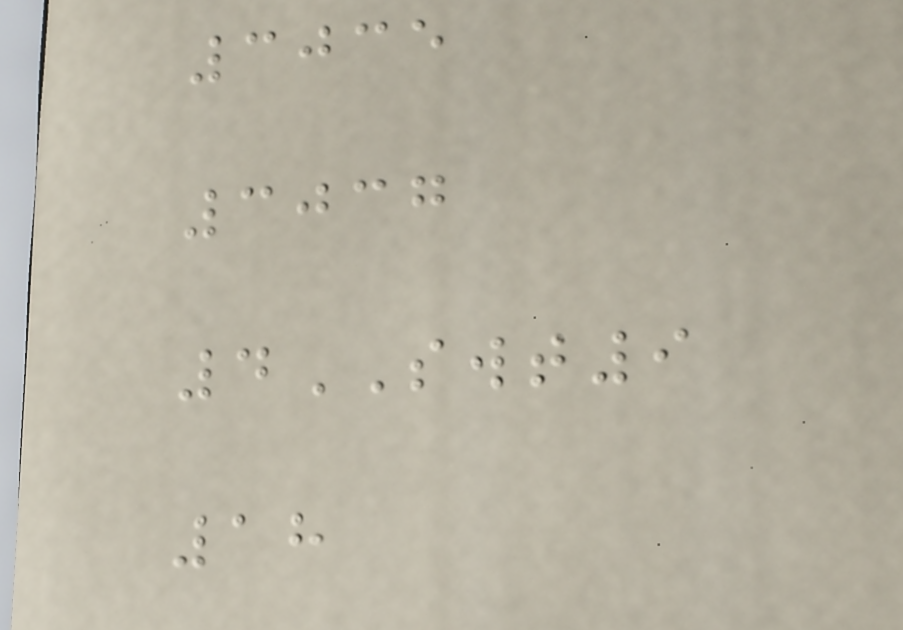3035
3037
4SWT9
18
